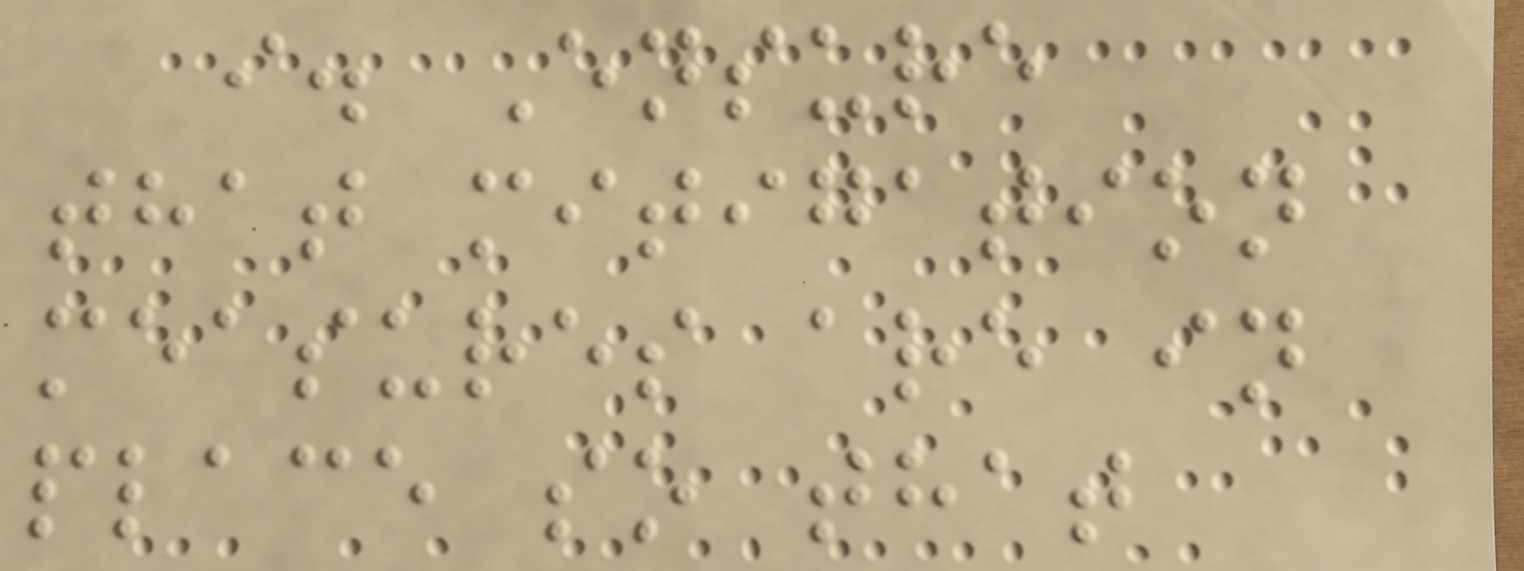i. Ensure
that mitigation
measures are in
place so that
